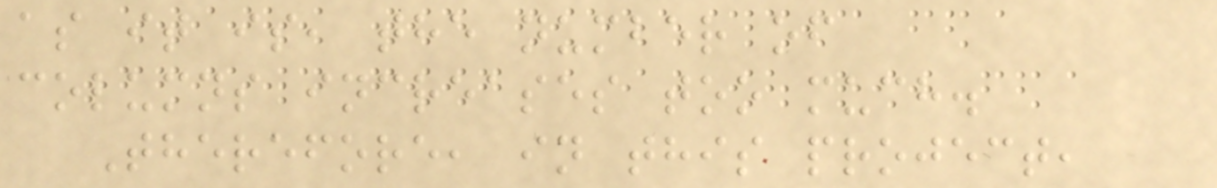as it is, the number of
columns increases too much.
Therefore, in this project,
